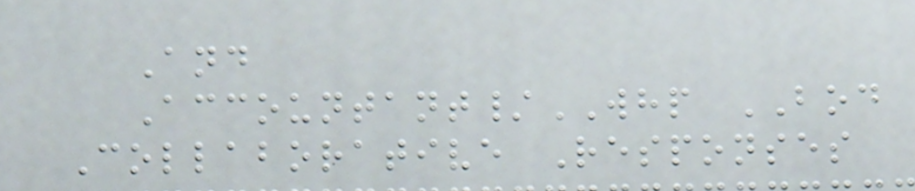And
Accountant/WHP BOD
Collaborative Responses
